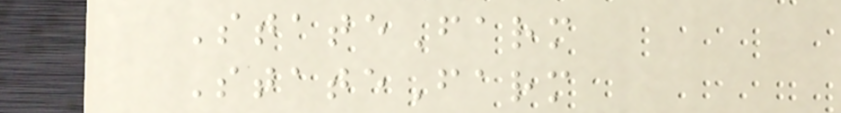StateFarm
StateFarm
